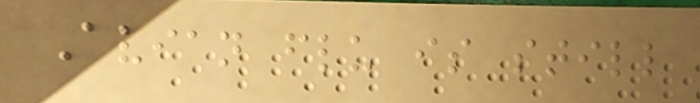Avian flu is still
